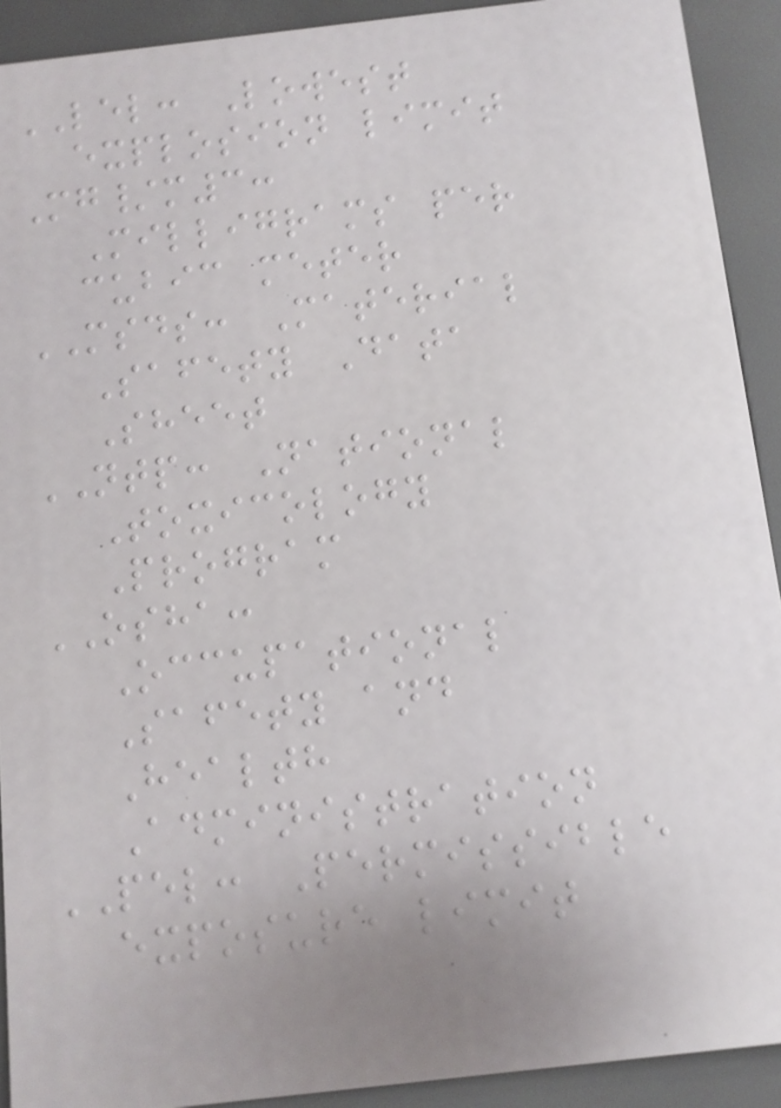LEL: Lowest
explosion limit
Mg/m3:
Milligrams per
cubic meter
MSDS: Material
Safety Data
Sheet
NTP: National
Toxicology
Program
OSHA:
Occupational
Safety and
Health
Administration
PEL: Permissible
exposure limit
